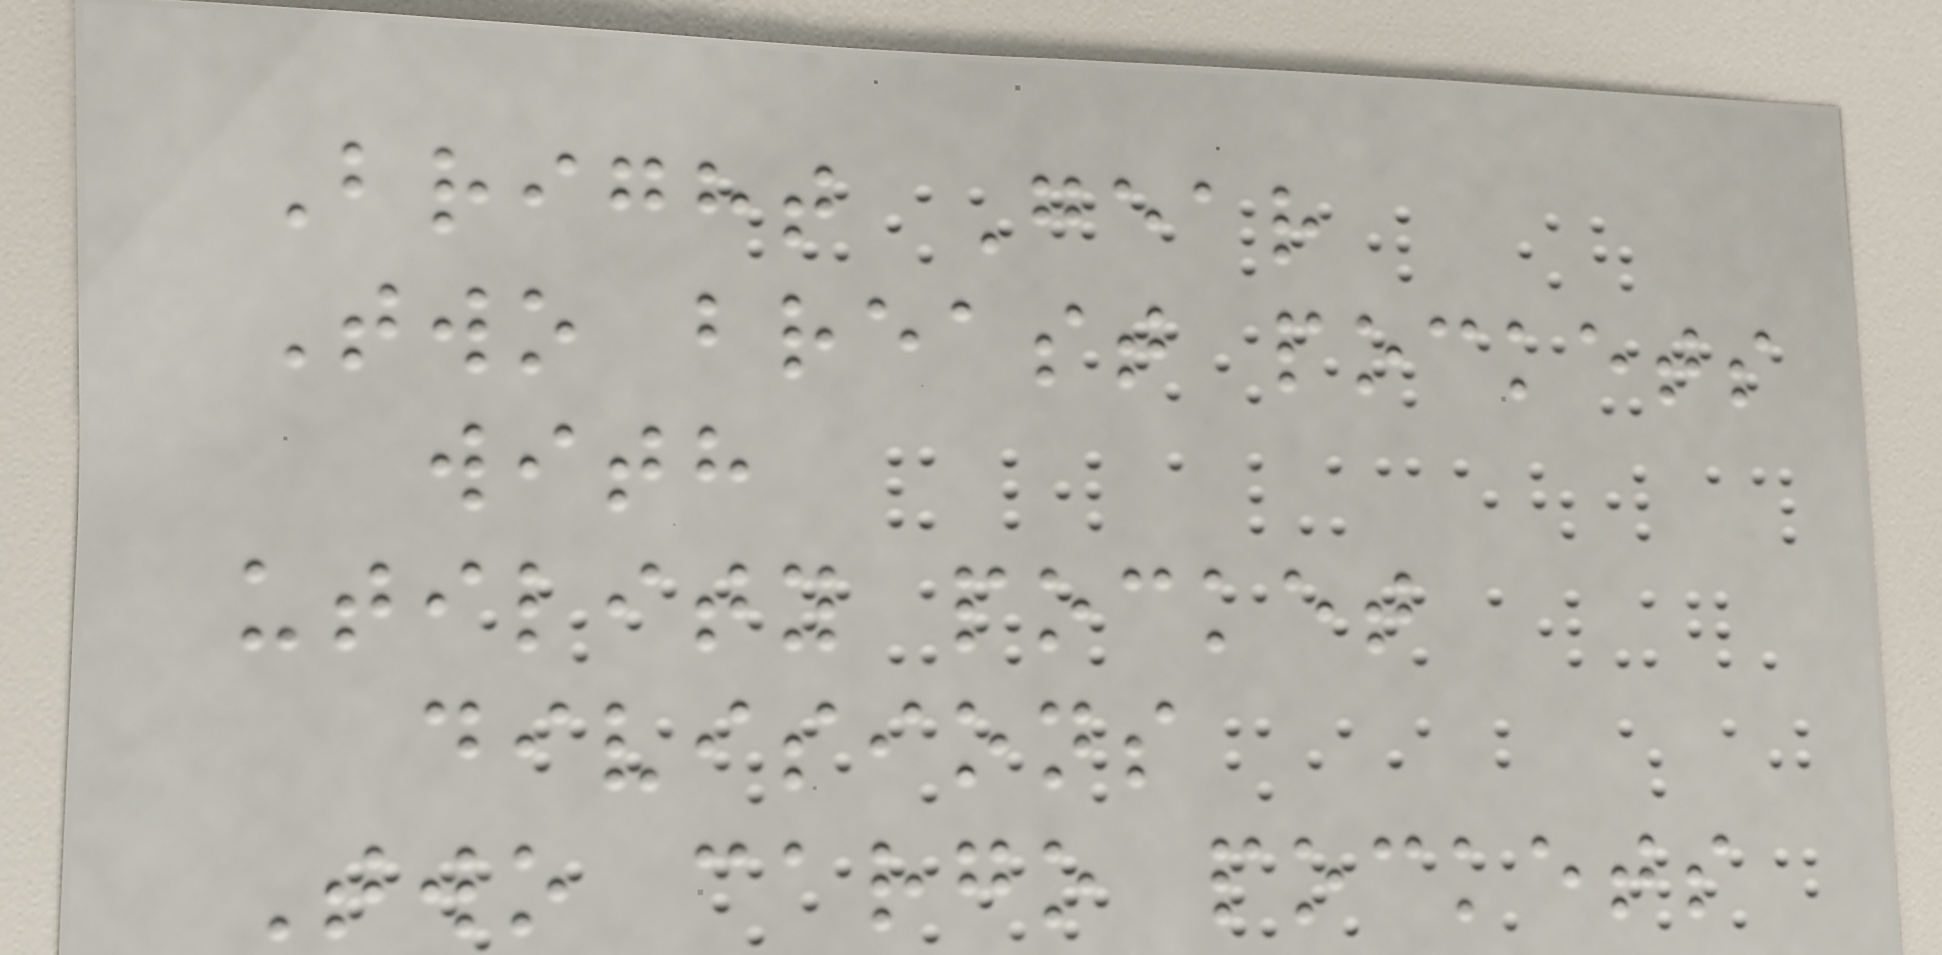Bright Gear
Two breast pockets
with
utility pocket
divisions
Two cargo pockets
